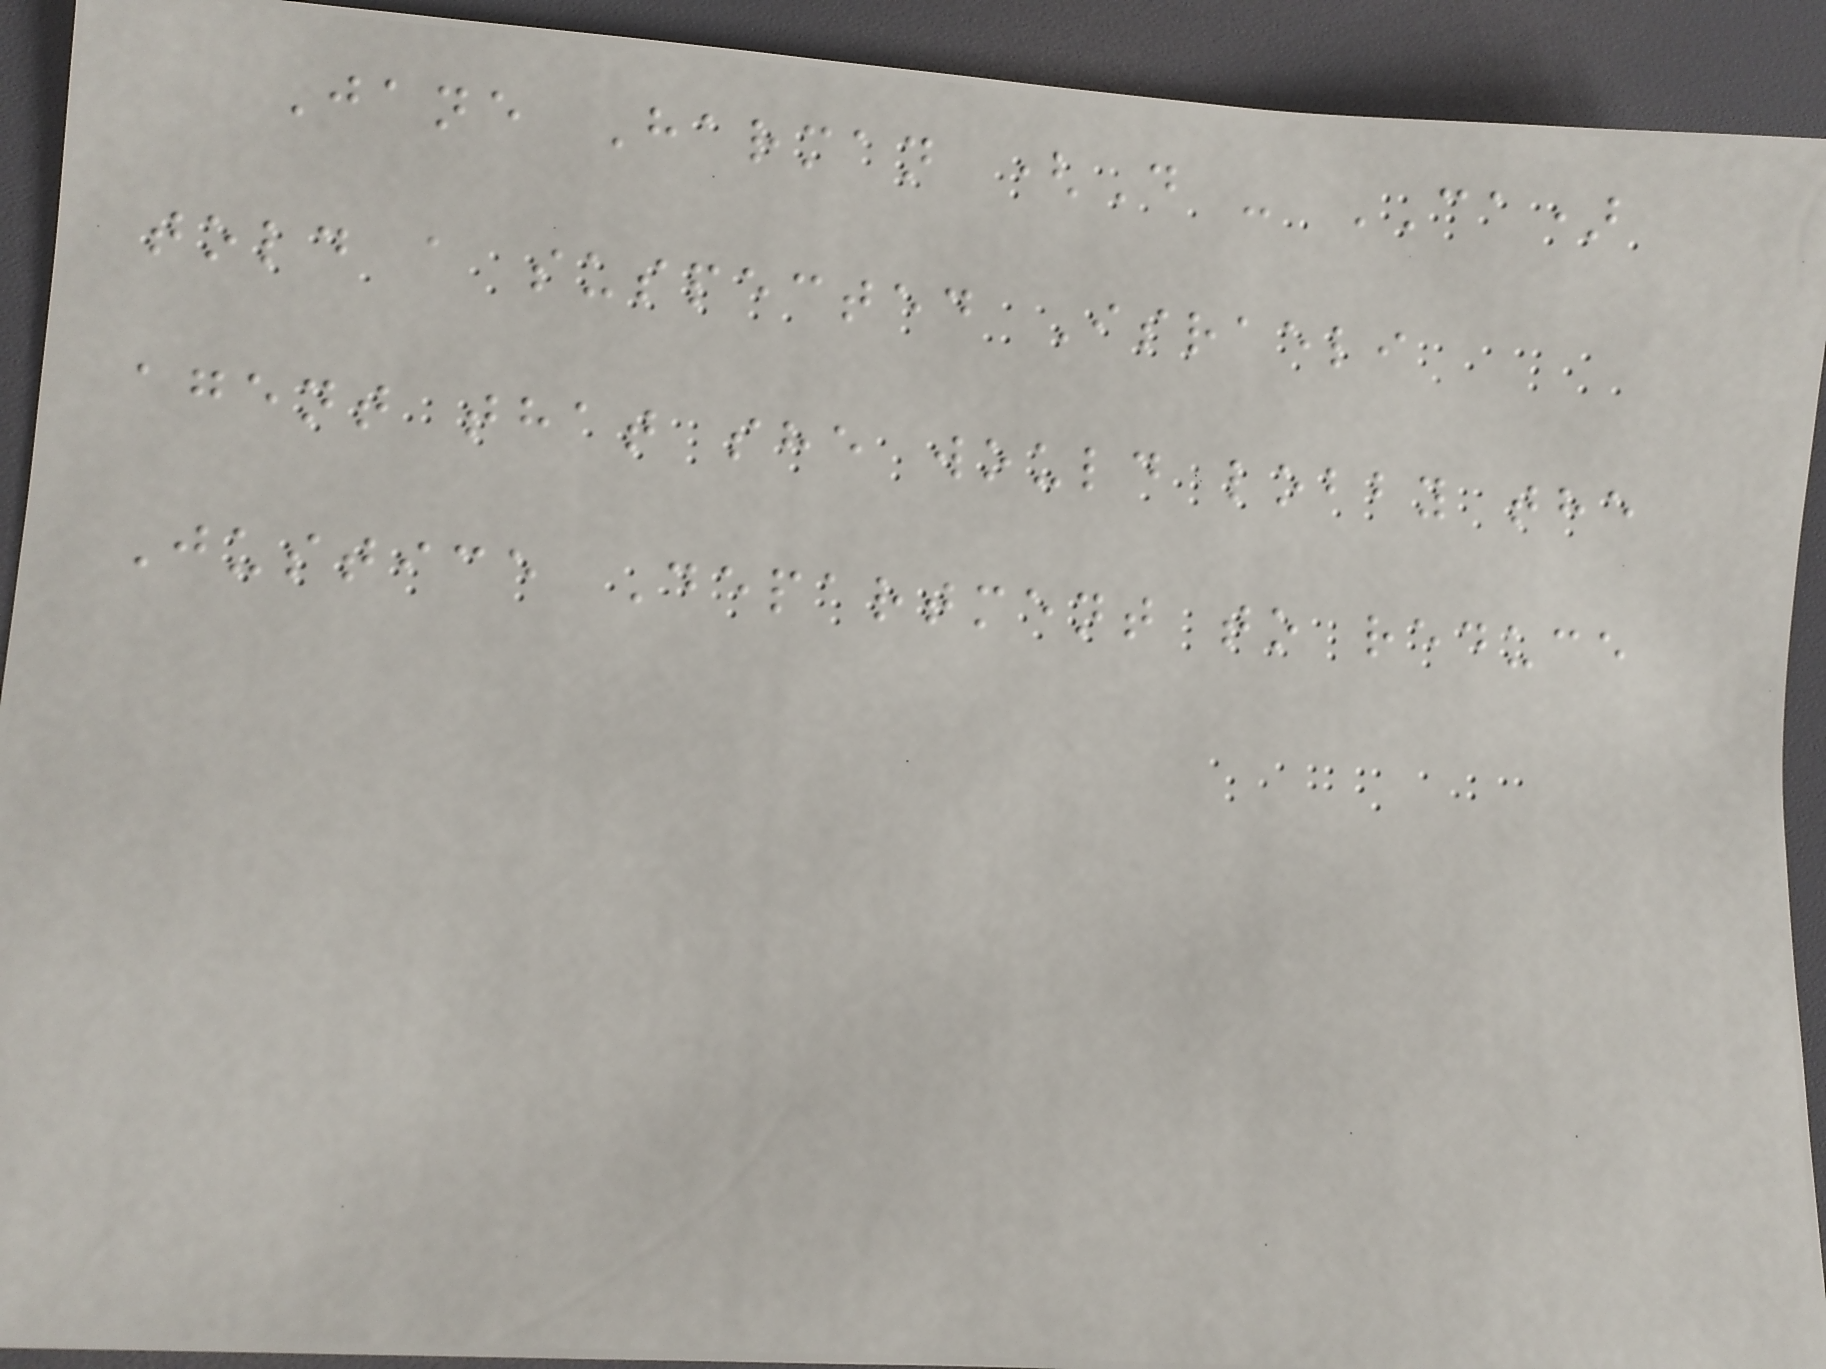Jane Harman (D - CA)
told a suspected Israeli
agent that she would lobby the
Justice Department to reduce
